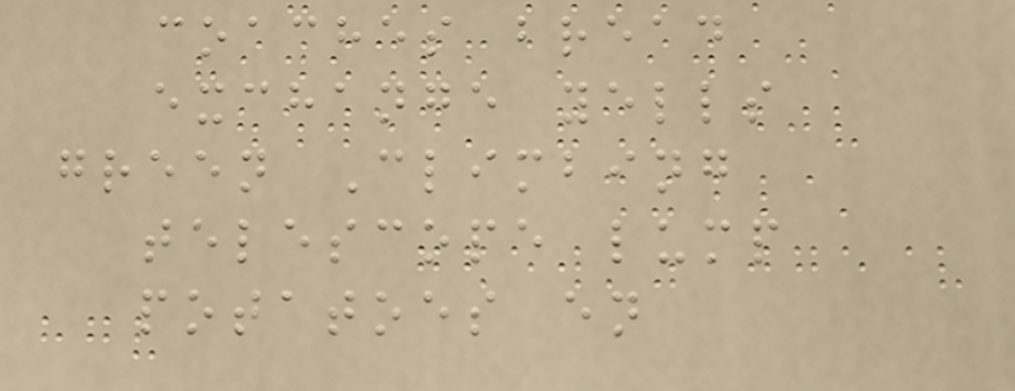coaches bread
exchange yells
green Climbing
telescope lump
potatoes en
